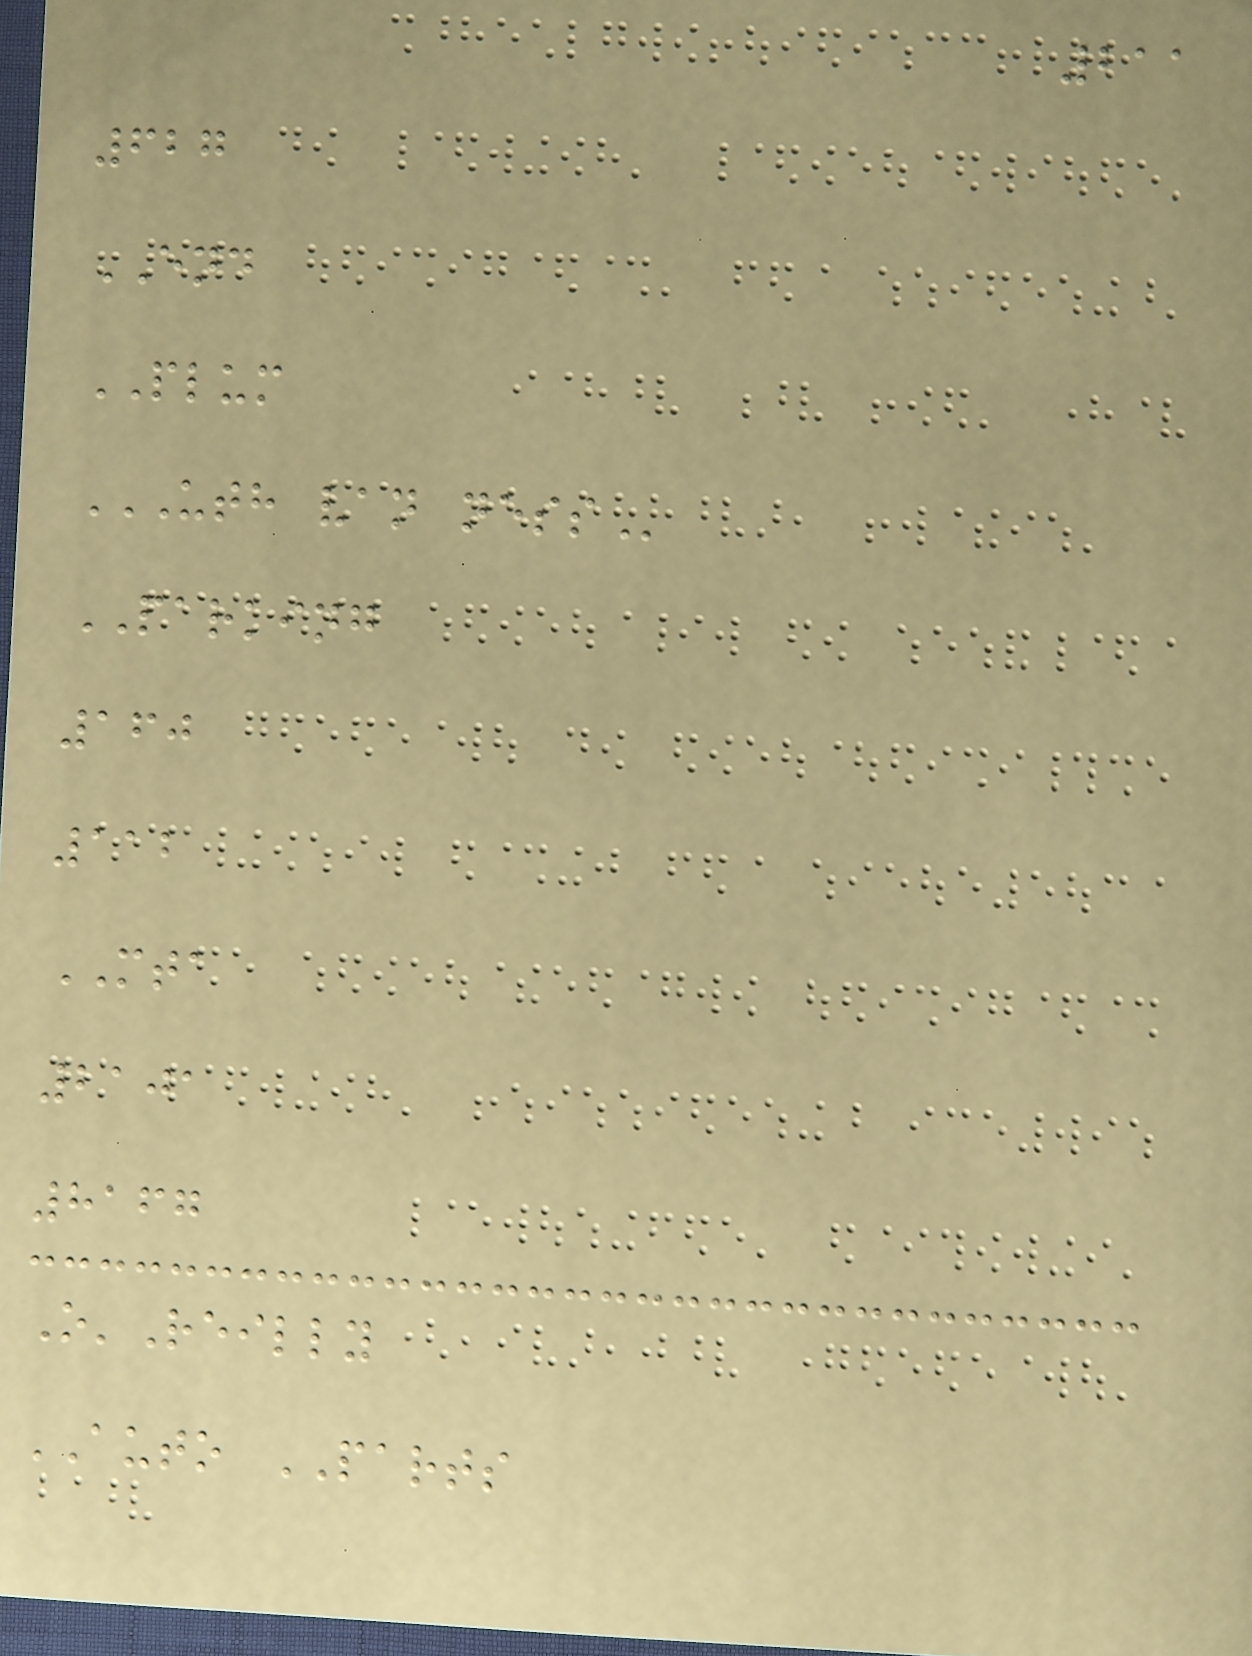211
627
END
PLUM
UTH VAN NESS
PARKING
160
112
MTA
2101
8167
O'Reilly
AUTO PARTS
